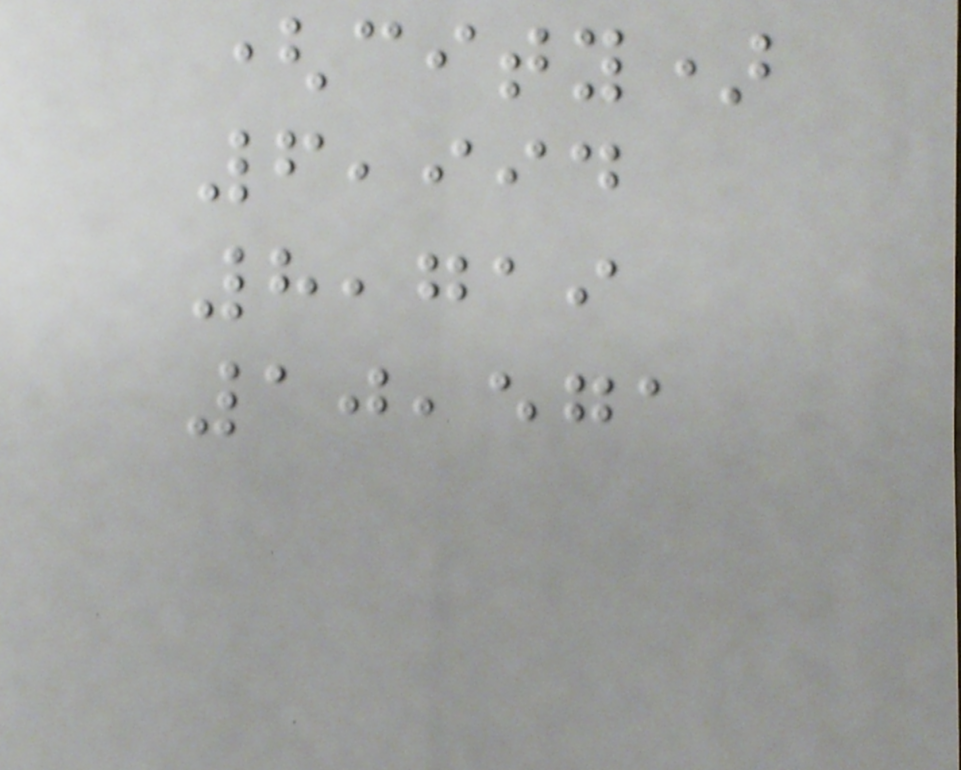(city)
6,994
8,719
10,571
